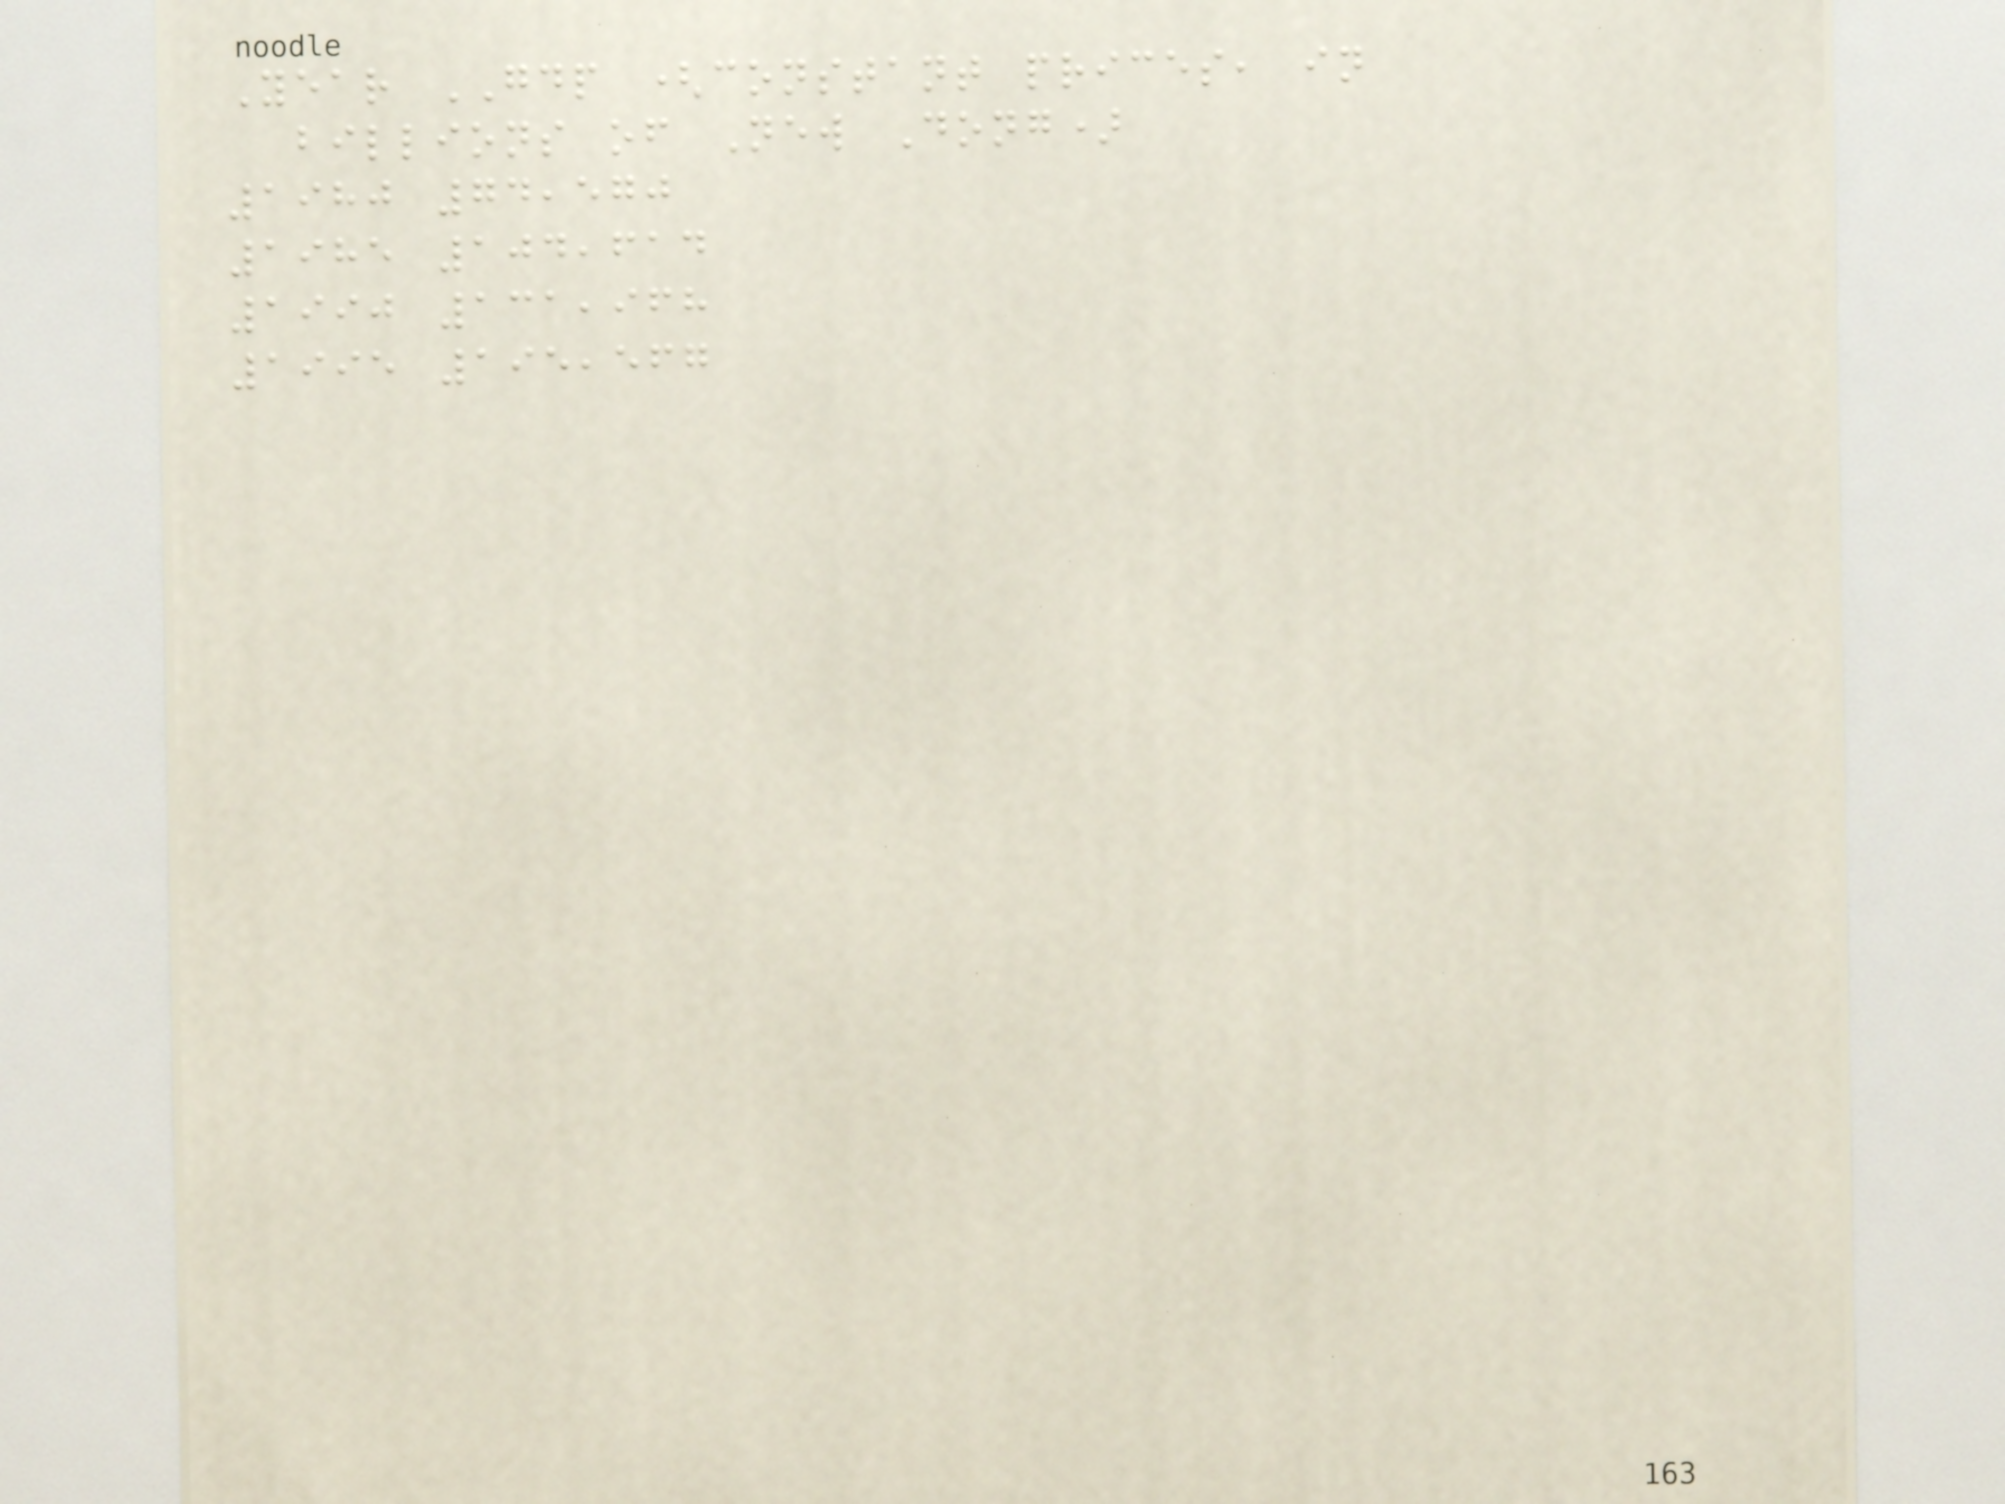Year GDP (constant prices, in
billions of New Dong)
1980 74,570
1985 104,614
1990 131,968
1995 195,567
